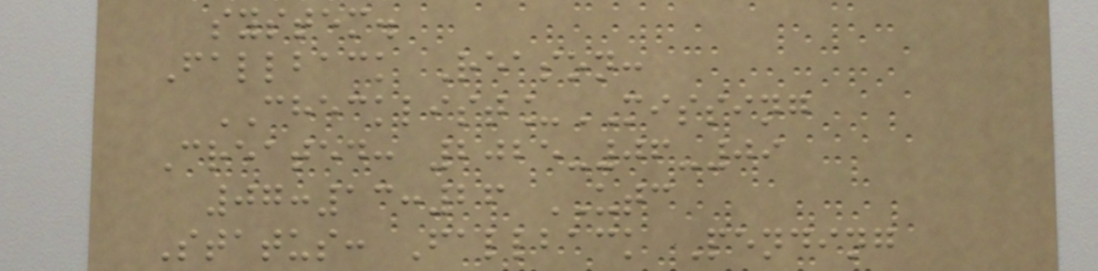system.
Fallback Reason:
CHECKLIST_MISSING
Created: 2025-06-09
07:13:26 UTC
Status: Fallback Pending
